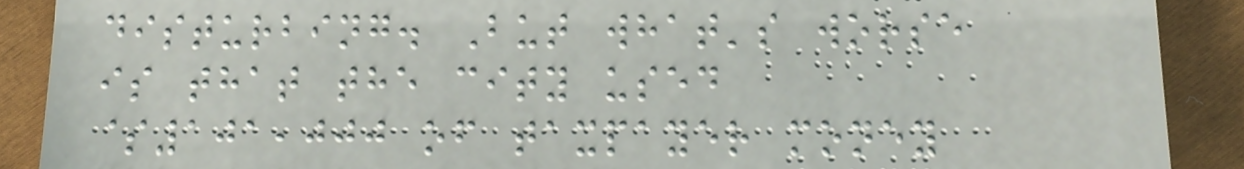disturbing. But what's worse
is that the city used
$101,000 of taxpayer money
